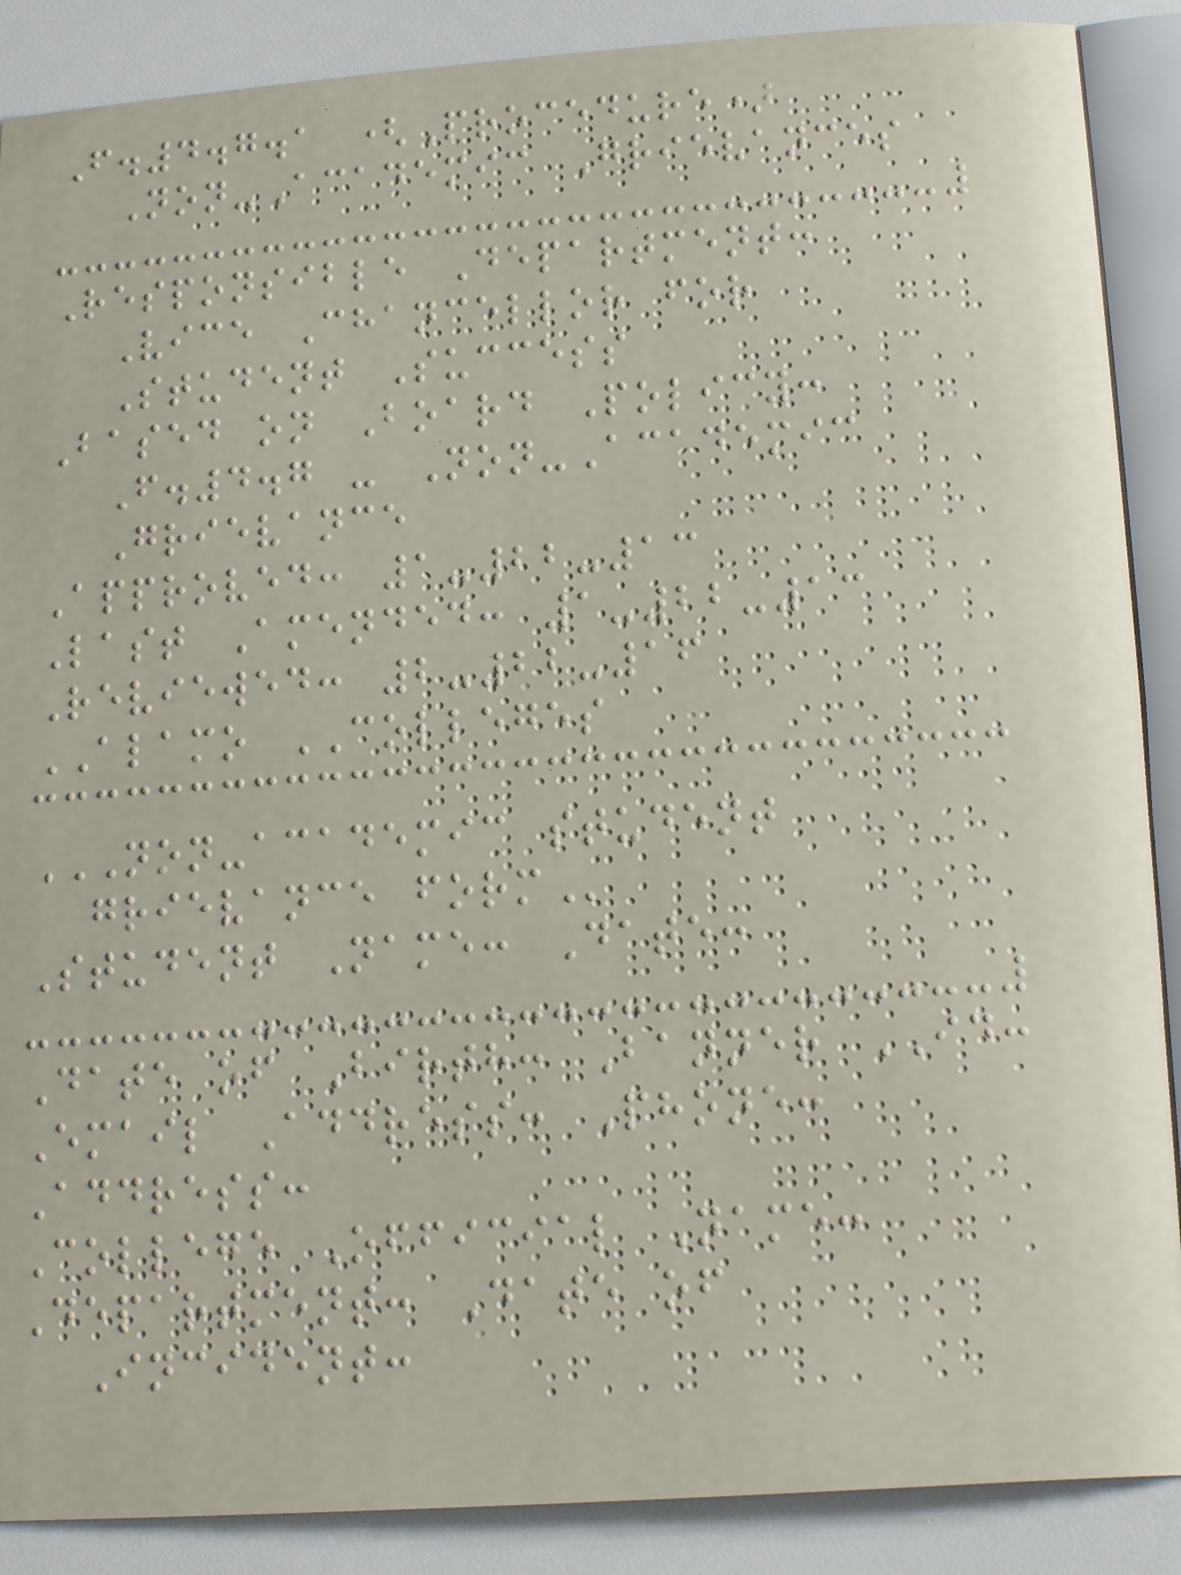F.4.7.1 (Procedure)
Non-Academic Grievances
Responsible Department:
Vice Chancellor for
Student Success
Based on Board Policy:
F.4.7 - Non-Academic
Grievance
Approved: 1-22-13
Last Amended: 1-22-13
Reviewed: 2-22-16
ALAMO COLLEGES
NON-ACADEMIC STUDENT
GRIEVANCE FORM
Student Name: Date:
Date of Birth: Banner ID:
Email Address: Phone:
Address:
College Official Name:
Department: Date of
Incident:
